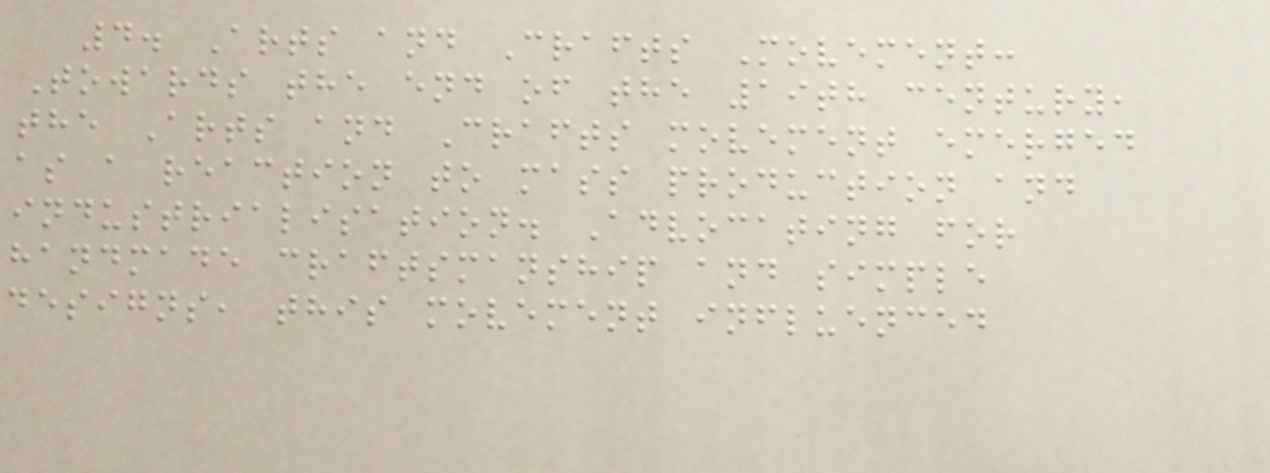4. Arts and Crafts Movement:
Towards the end of the 19th century,
the Arts and Crafts movement emerged
as a reaction to mass production and
industrialisation. Advocating for
handmade craftsmanship and simple
designs, this movement influenced
